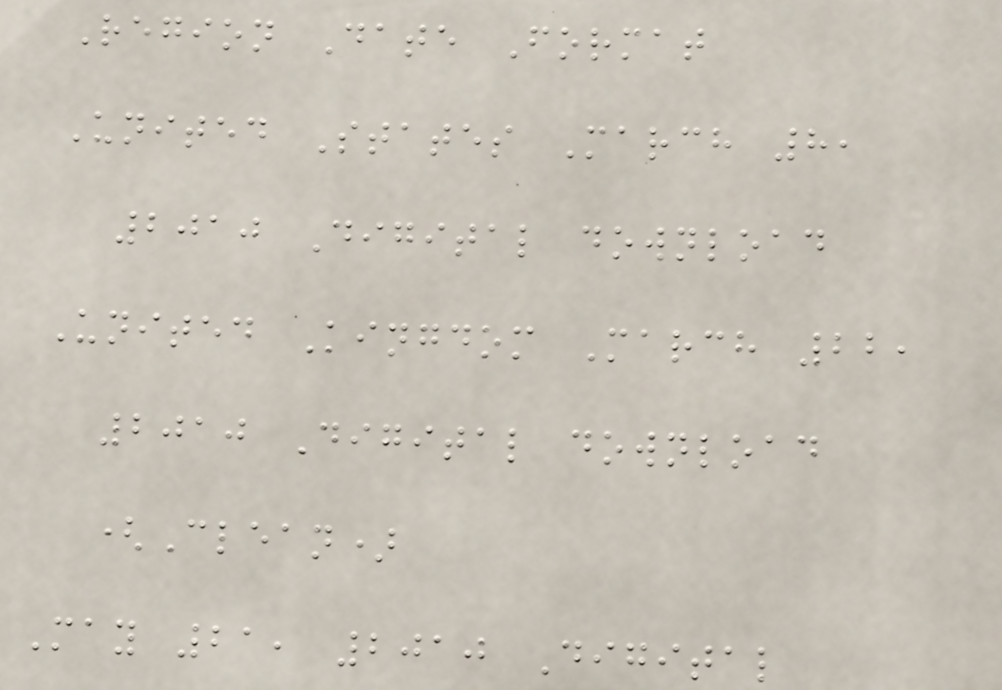Region Date Format
United States March 8,
2010 Digital download
United Kingdom March 22,
2010 Digital download
(Clean)
May 21, 2010 Digital
